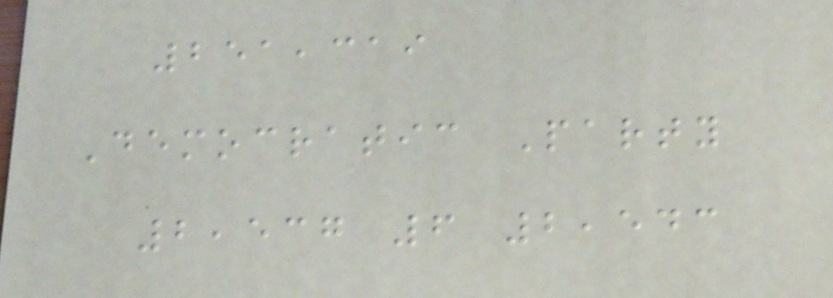251,319
Democratic Party
2,537 6 2,543
